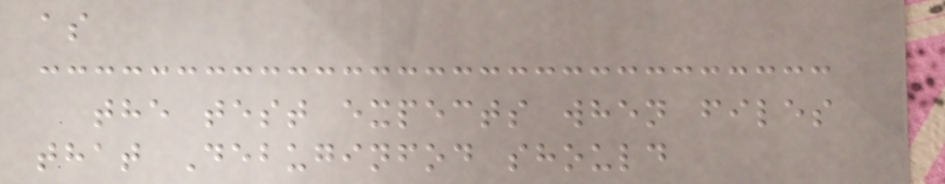as
the test expects when files
that Debuginfod should
